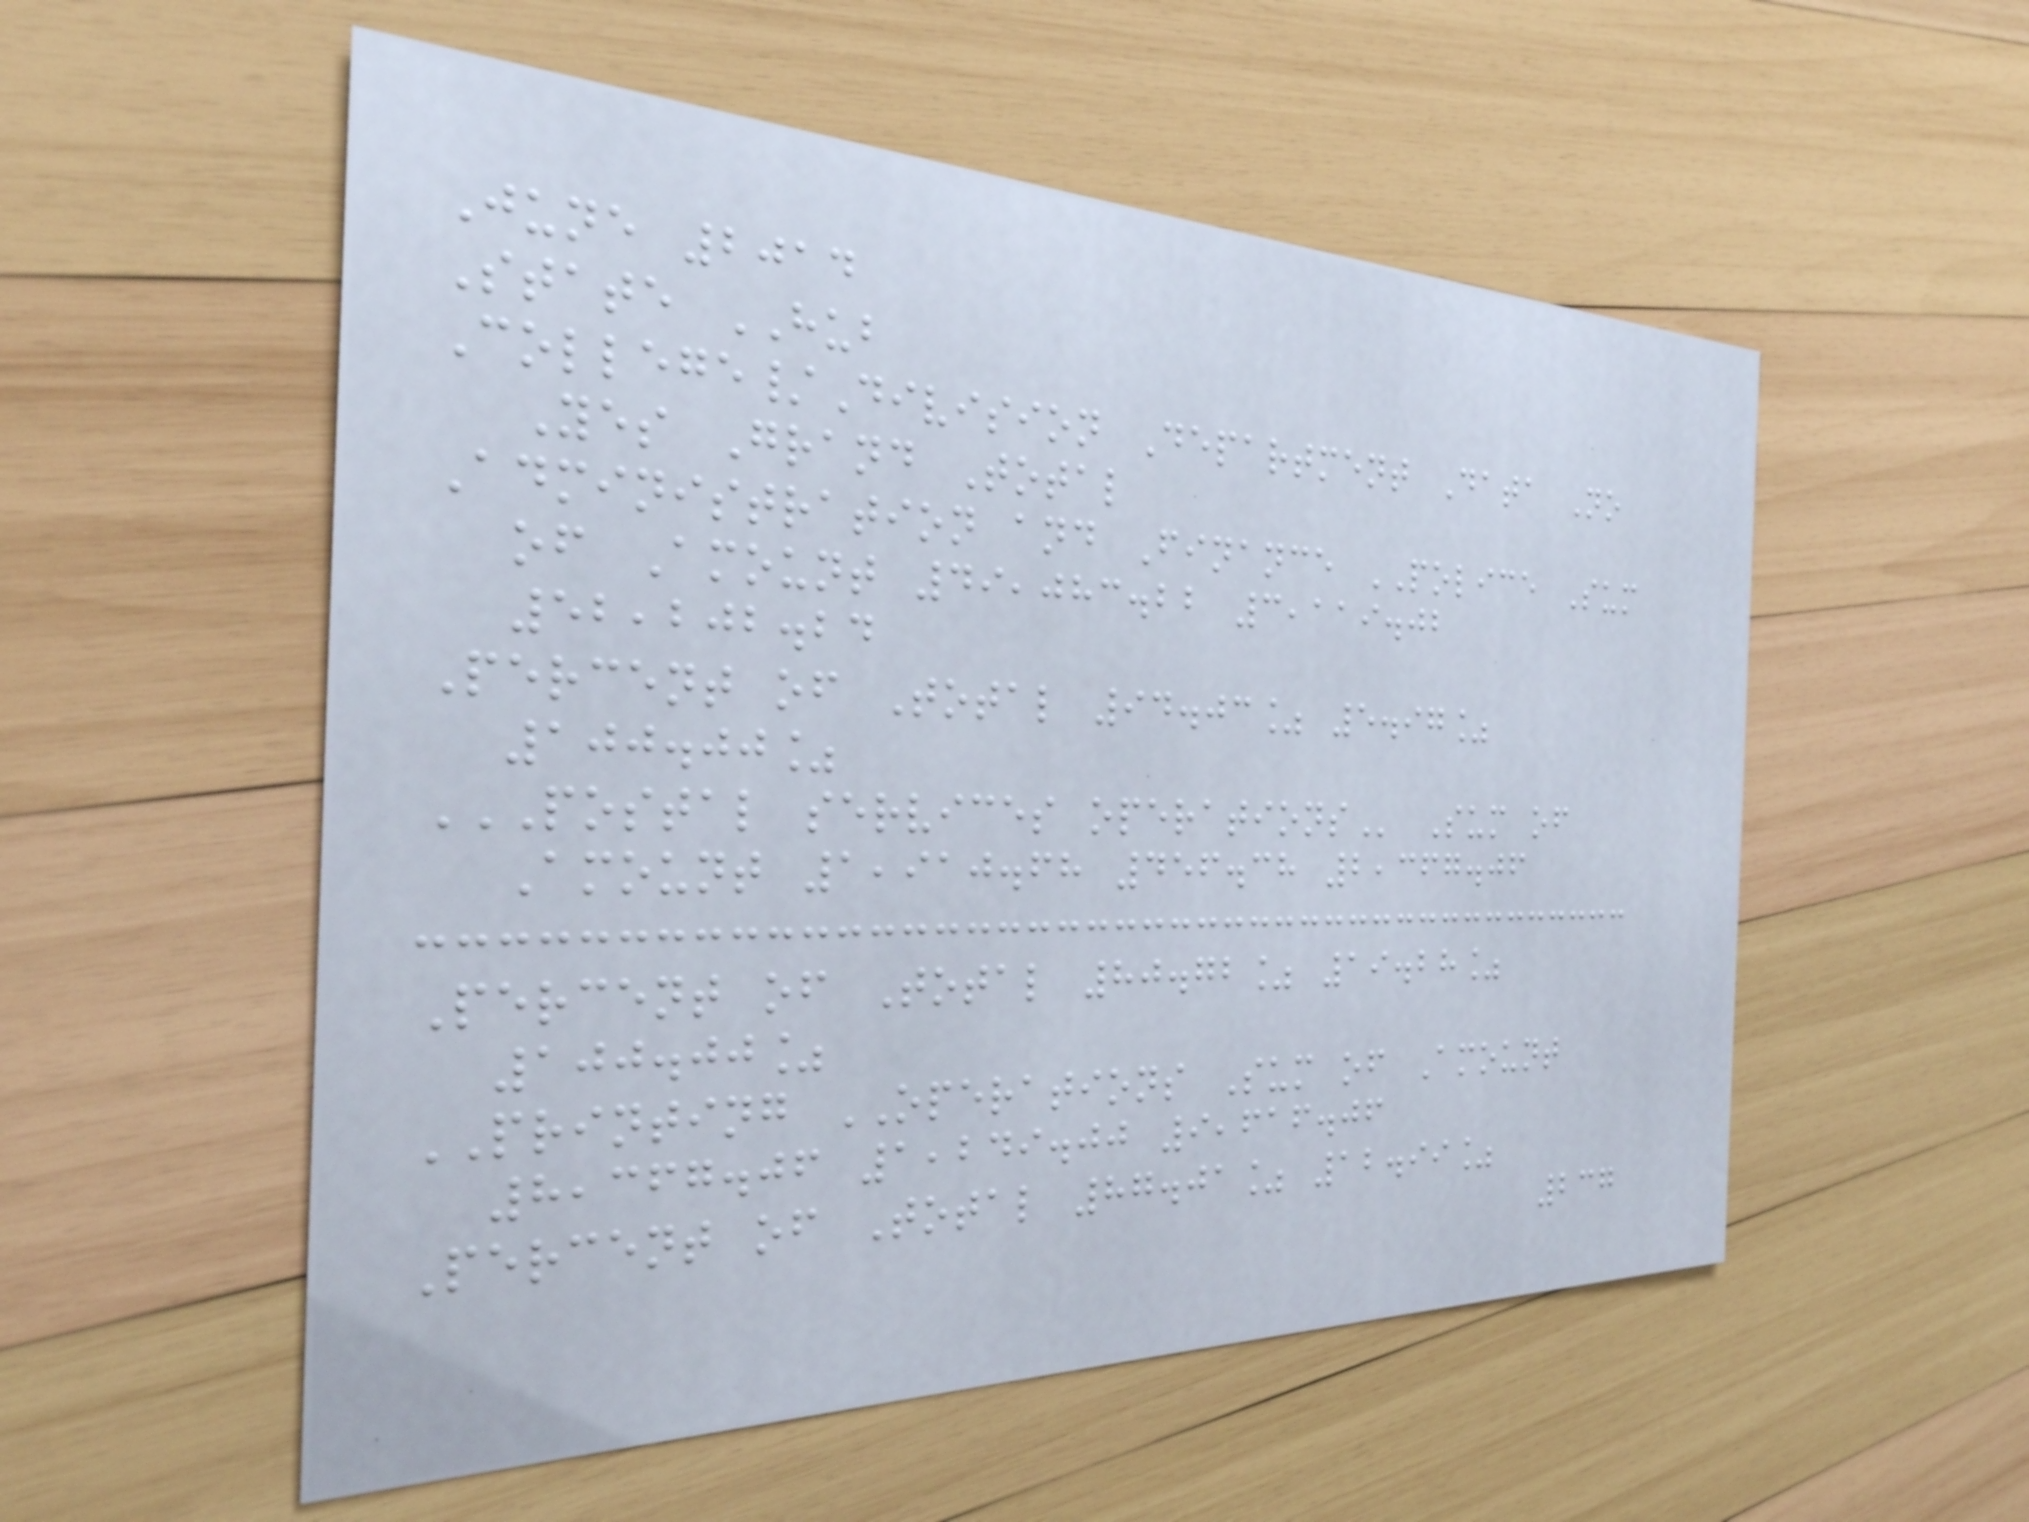June 2014
State HUB
College/Division Department Data No
Yes Grand Total
Administration and Finance POLICE Sum
of Amount 49,083.22 3,119.02
52,202.24
Percent of Total 94.03% 5.97%
100.00%
POSTAL SERVICES OPERATIONS Sum of
Amount 1,910.68 456.38 2,367.06
Percent of Total 80.72% 19.28%
100.00%
PRINTING OPERATIONS Sum of Amount
8,367.06 1,249.00 9,616.06
Percent of Total 87.01% 12.99%
237
